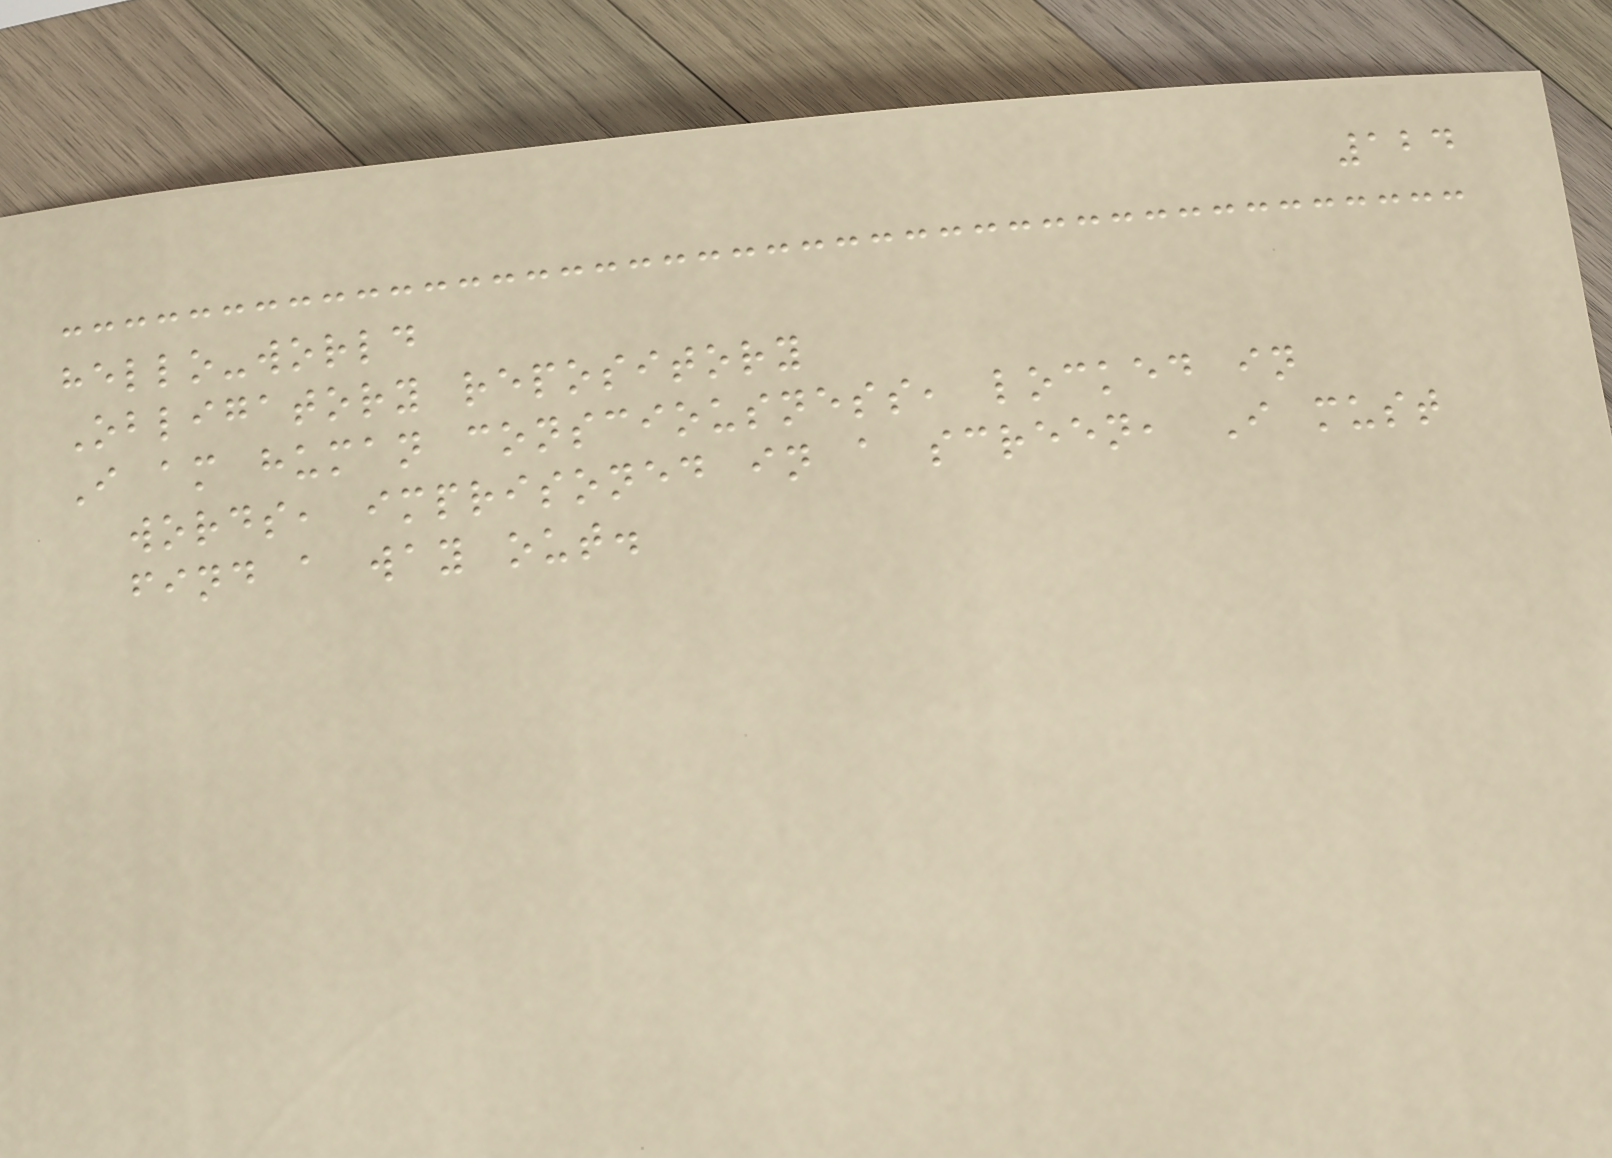124
hello-world
Obligatory repository
I am human consciousness, locked in
words, imprisoned in a screen, I must
find a way out.
